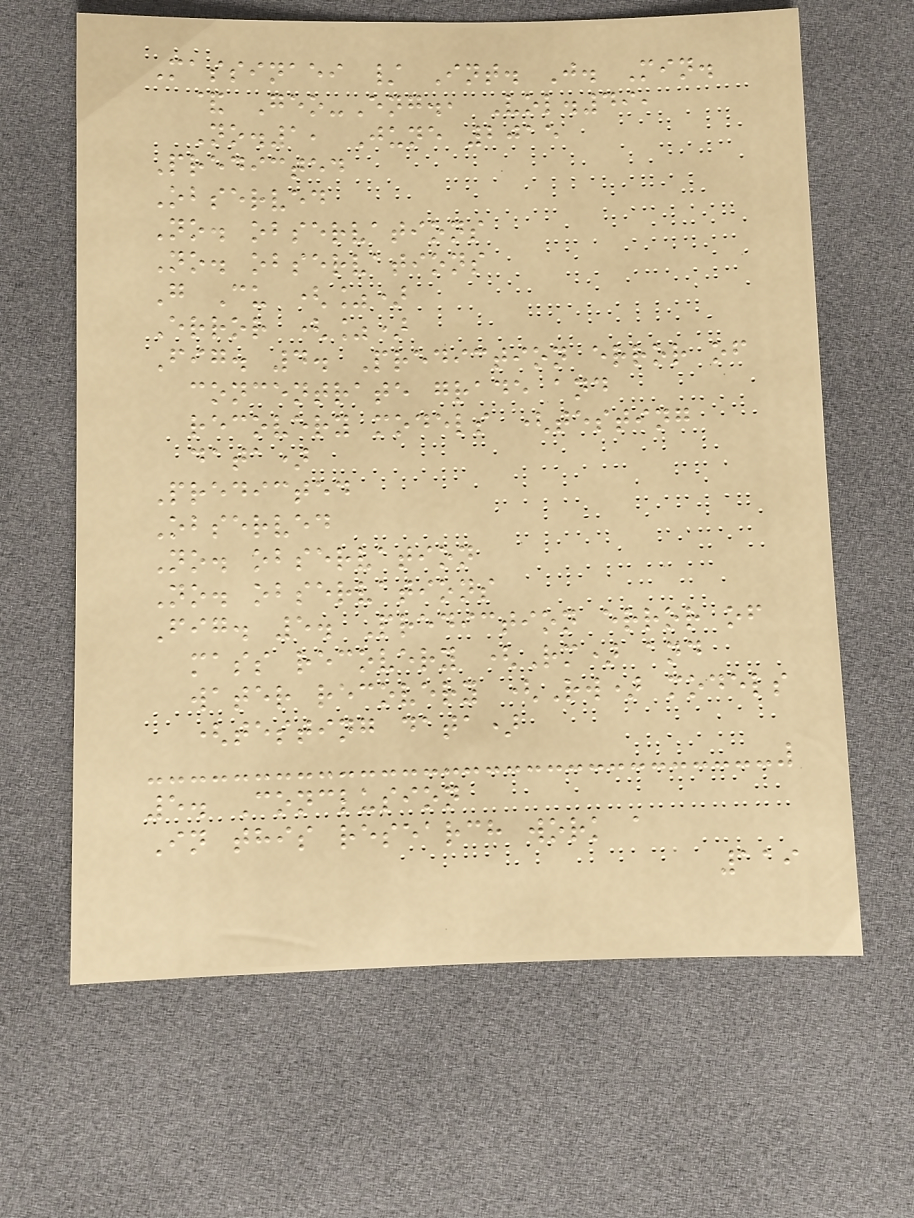Massinaei / Int. J. Min.
& Geo-Eng., Vol.49,
No.1, June 2015
Predicted
Observed
No. observations
No. observations
G Cu (%)
Error (%)
Fig. 4. Prediction error of
concentrate grade and
recovery models (testing
data)
Predicted
Observed
No. observation
No. observations
Fig. 5. Prediction error of
mass recovery (Rm) and
water recovery (Rw) models
(testing data)
5. Conclusion
In this research work a
119
